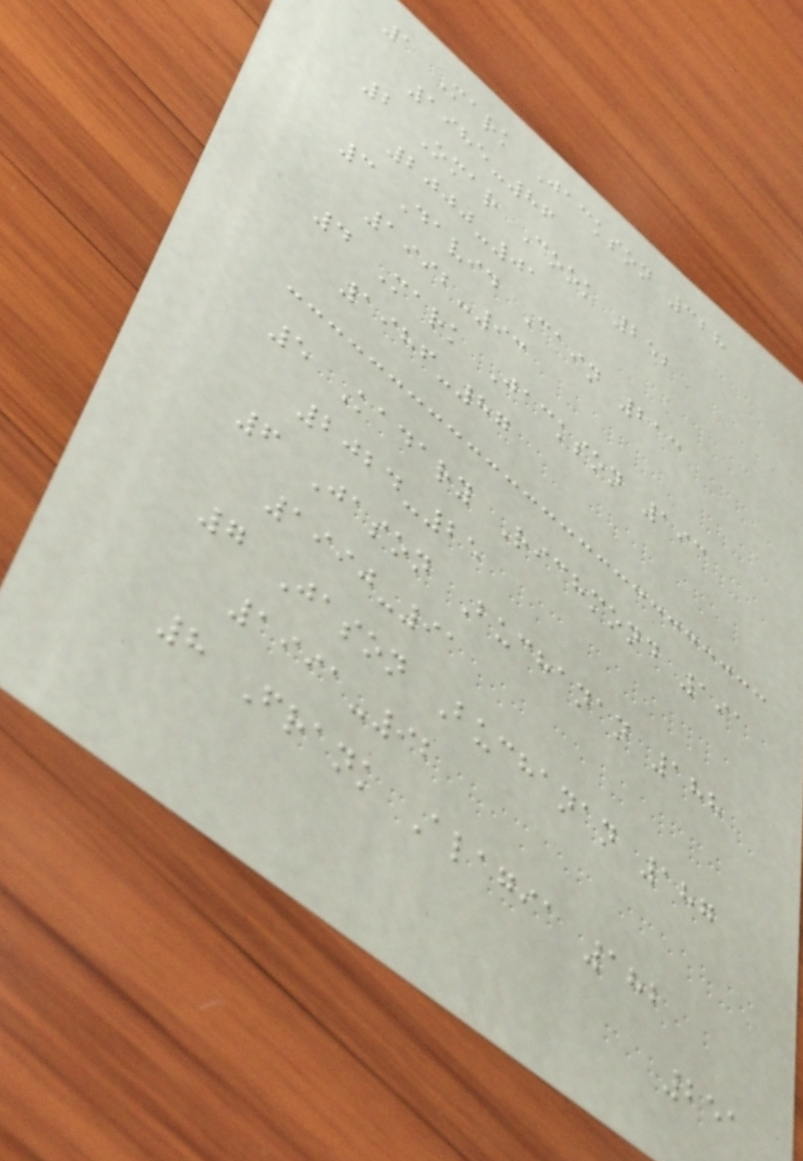1 Mark Jackson 328
1985-86
2 Omar Cook 252
2000-01
3 David Cain 213
1992-93
4 Mark Jackson 193
1986-87
5 Kadary Richmond 191
2024-25
6 Jason Buchanan 188
1990-91
7 Jason Buchanan 187
1991-92
8 Frank Alagia 182
251
